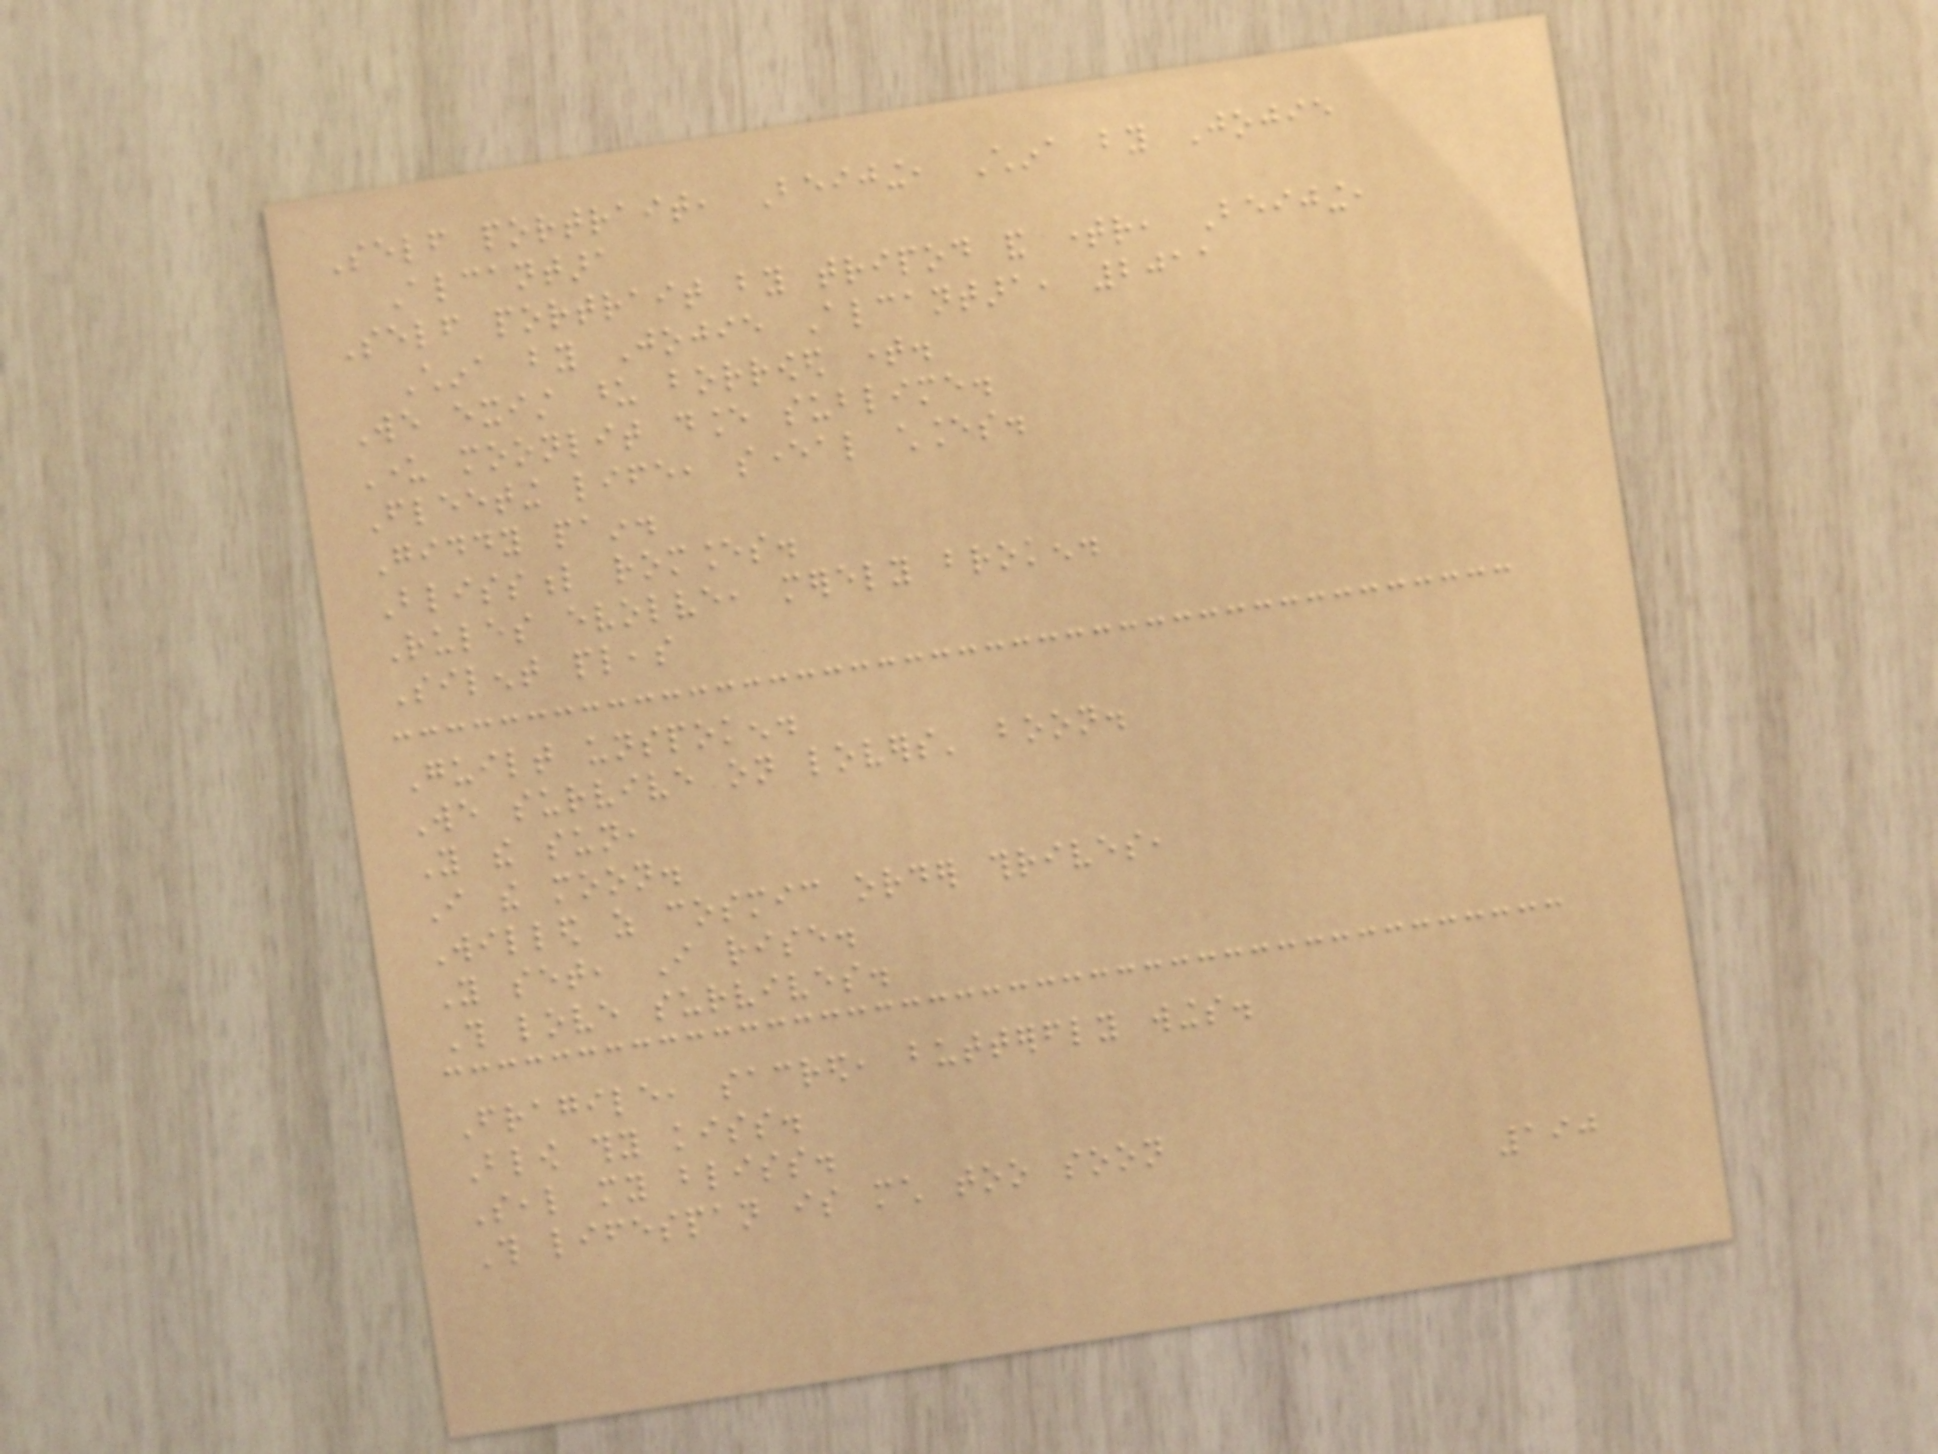Self portrait, Beijing, China by Jojie
Alcantara
Self portrait by tripod and timer, Beijing,
China by Jojie Alcantara, 2011
We exist upon borrowed time.
Under moonlit dance sublime.
Fleeting life, several chances.
Giddy pain.
Blissful romances.
Rules evolve, merely broken.
Silent pleas
Guilt unspoken.
We survive on lovers' boon.
You the sun,
I the moon.
Willed as cosmic order thrives,
You set, I rise.
This love survives.
Fragile, sacred, butterfly wings.
Blow thy kiss.
Seal my bliss.
This lifespan is much too soon
190
